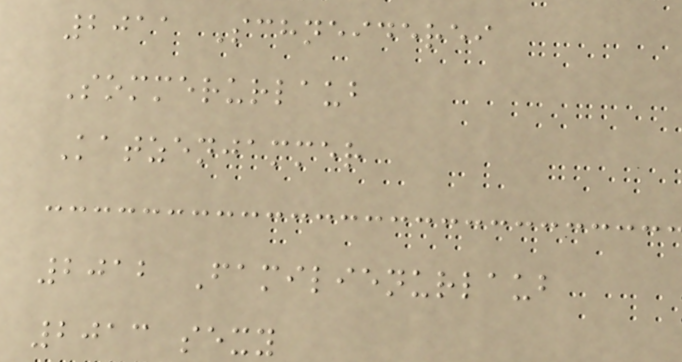2011 Schneiderei
Sommerurlaub
Katzenjammer
2012 Familienurlaub
2013 sexy
